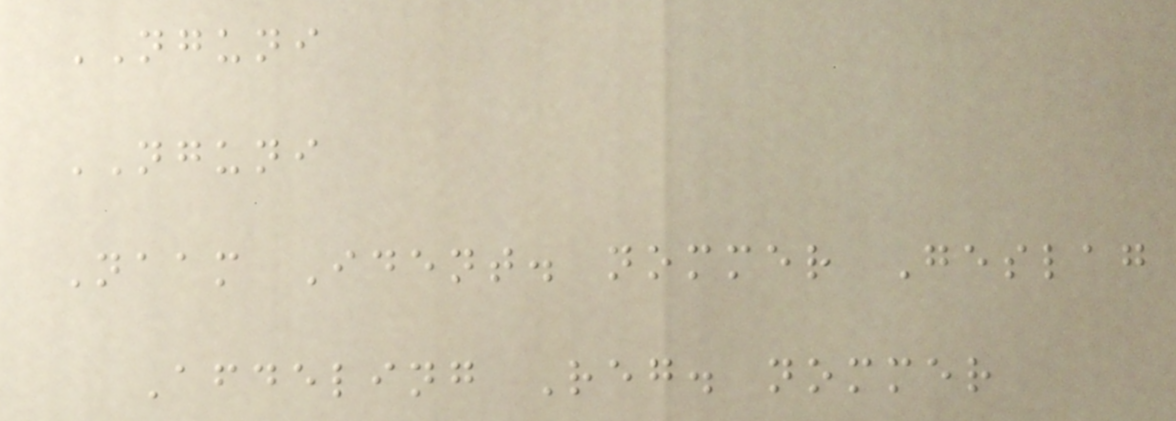NGUNI
NGUNI
Naam Ident. nommer Geslag
Afdeling Reg. nommer
